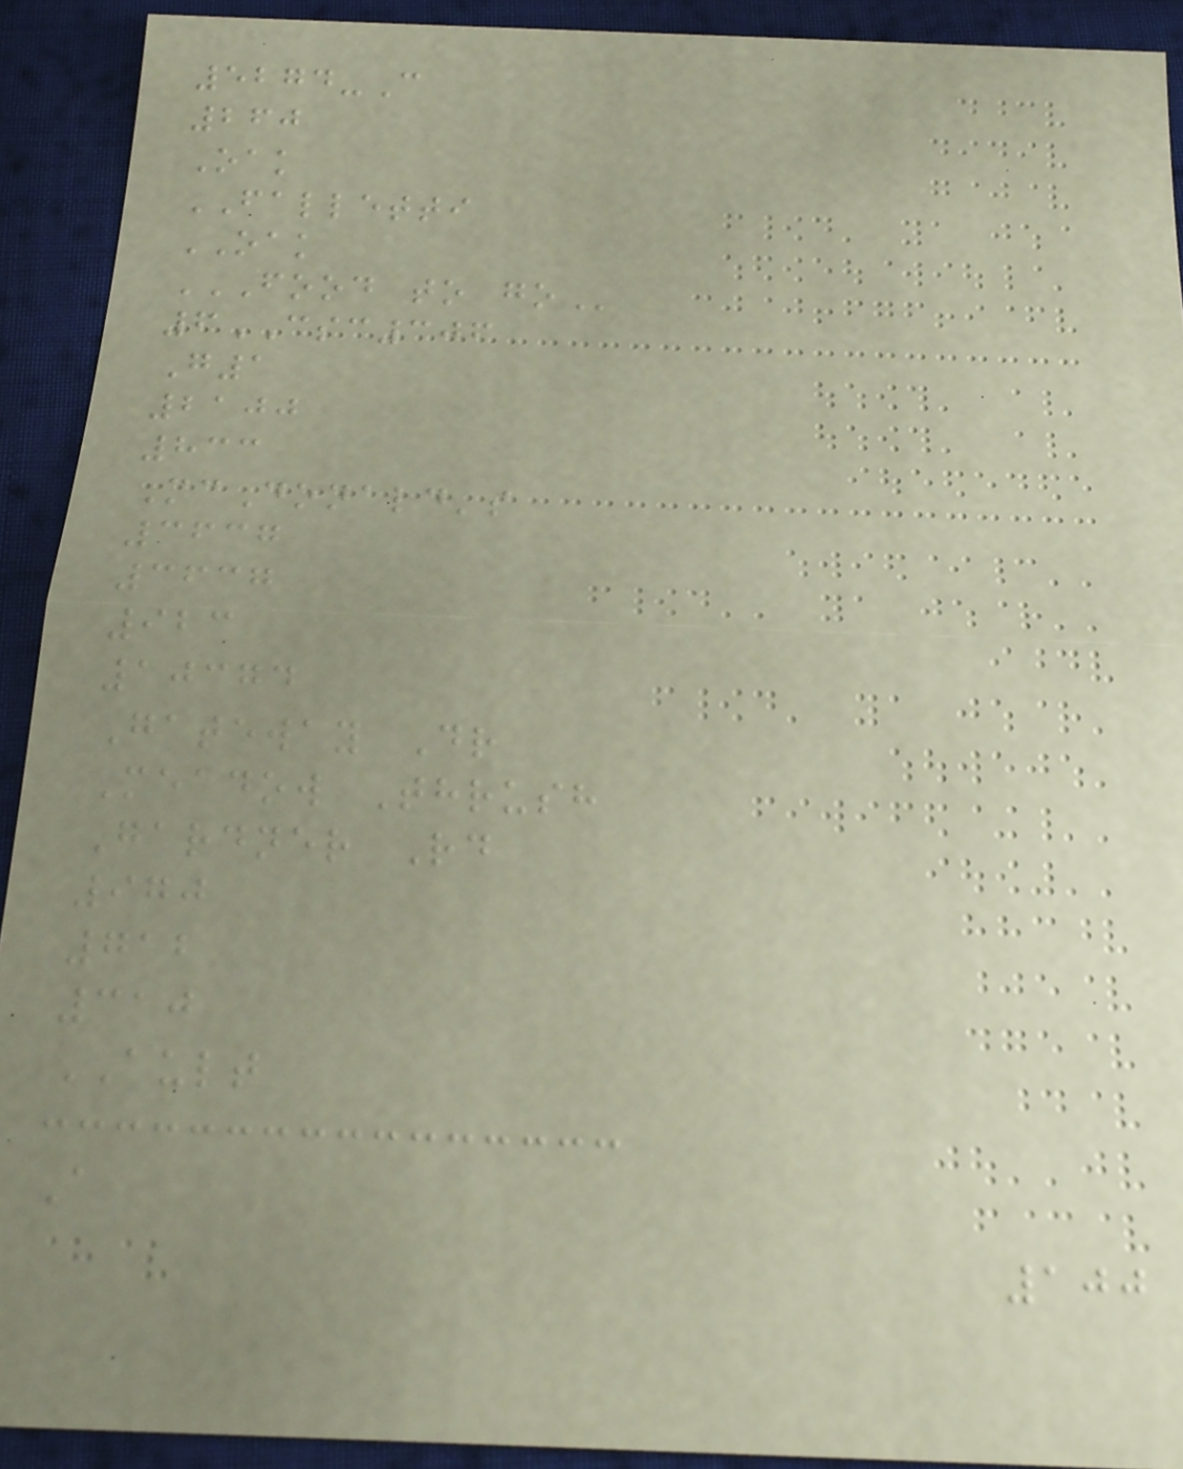5274-C
260
Oak
FALLETTI
OAK
FOOD TO GO
6CSC306
G1
2100
833
McDonald's
3637
3637
923
10374
Gateway Dr
Meadow Thrush
Gardner Rd
970
712
310
AULT
A
100
